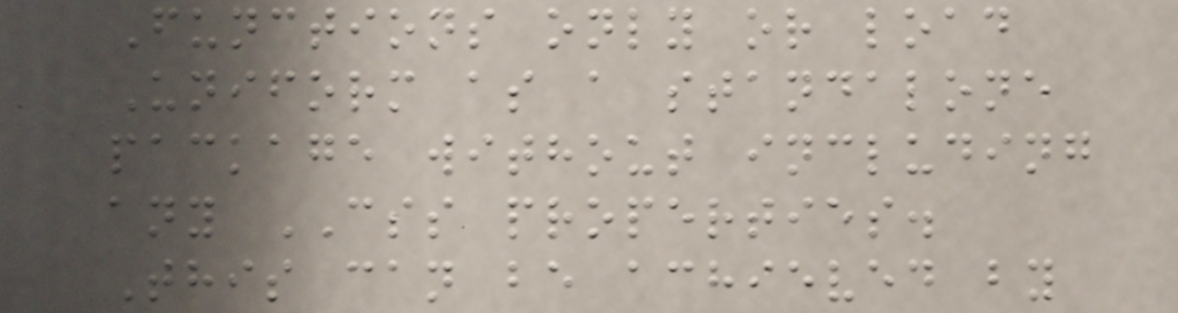Functions only or load
Uniform as a standalone
package without including
any CSS properties.
This can be achieved by
